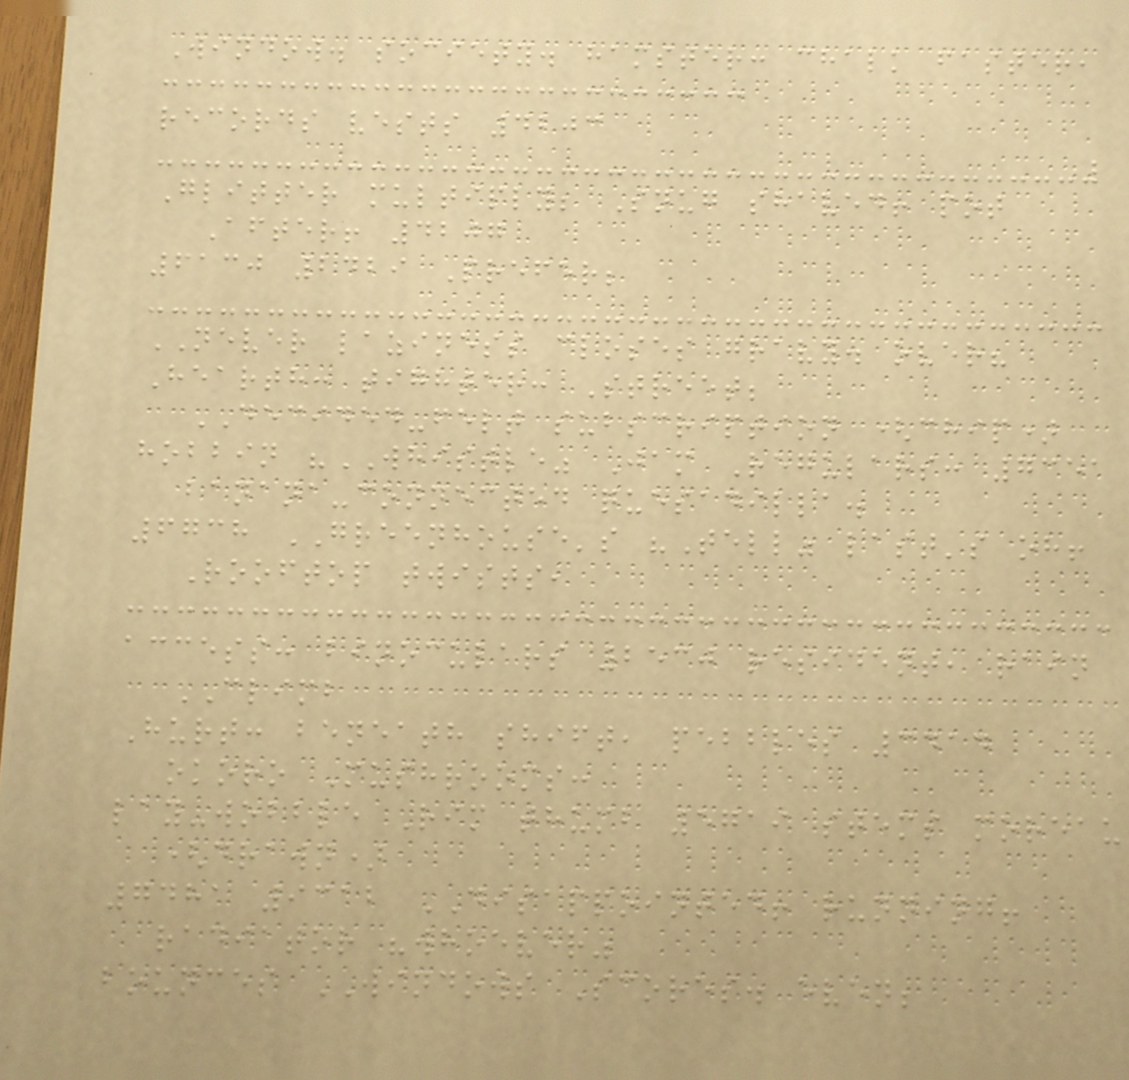Window. society. hamster: chalk faster,
records vests 4203
Glitter multiply; Snug shaved! pot
After! 4207
6130 2429 Prefer;
NEVER laziness closes gravy. over?
Hearth: tighter: Street;
DECIDED-felt subscription (chip)
hobbin "WHISTLE" Jam Regulars: 7351
banana-connected quesadilla.
6738 GREENHOUSE's "Tell" last's oh!
Rooftop twists,
access: binoculars 2530 resident, rain
CLIMB
Hurt: beneath shift, pebbles 3414
okoro Mushrooms:
lay-wobble Rim thumb 5719 stems moreau
(drawn)
7481 9312 DISAPPOINTED! running!
radiator "whoever"
bounces WINDOWS Scores. even;
